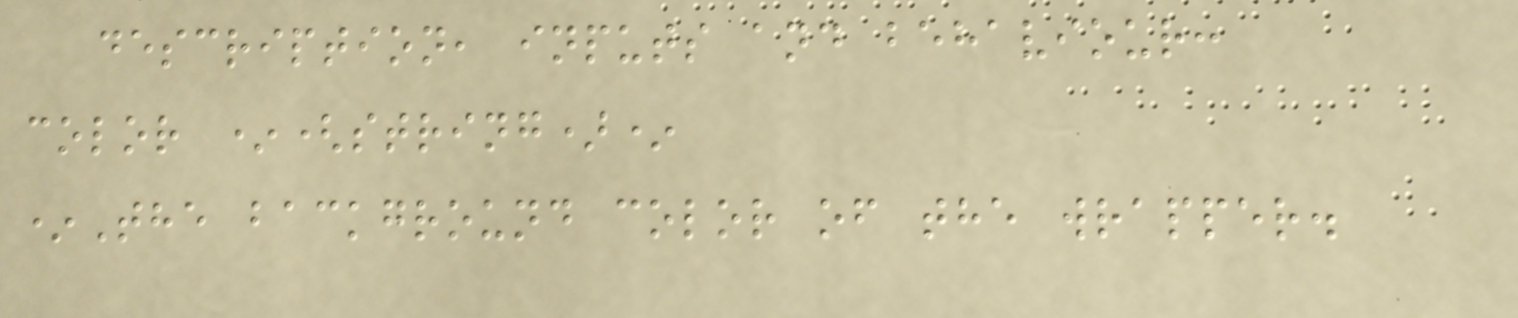description, inputs and behaviour:
color *(string)*
*The background color of the wrapper.
